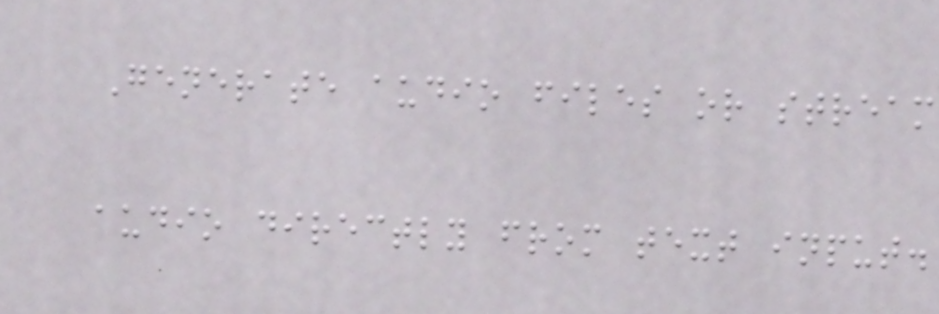Generate audio files or stream
audio directly from text input.
